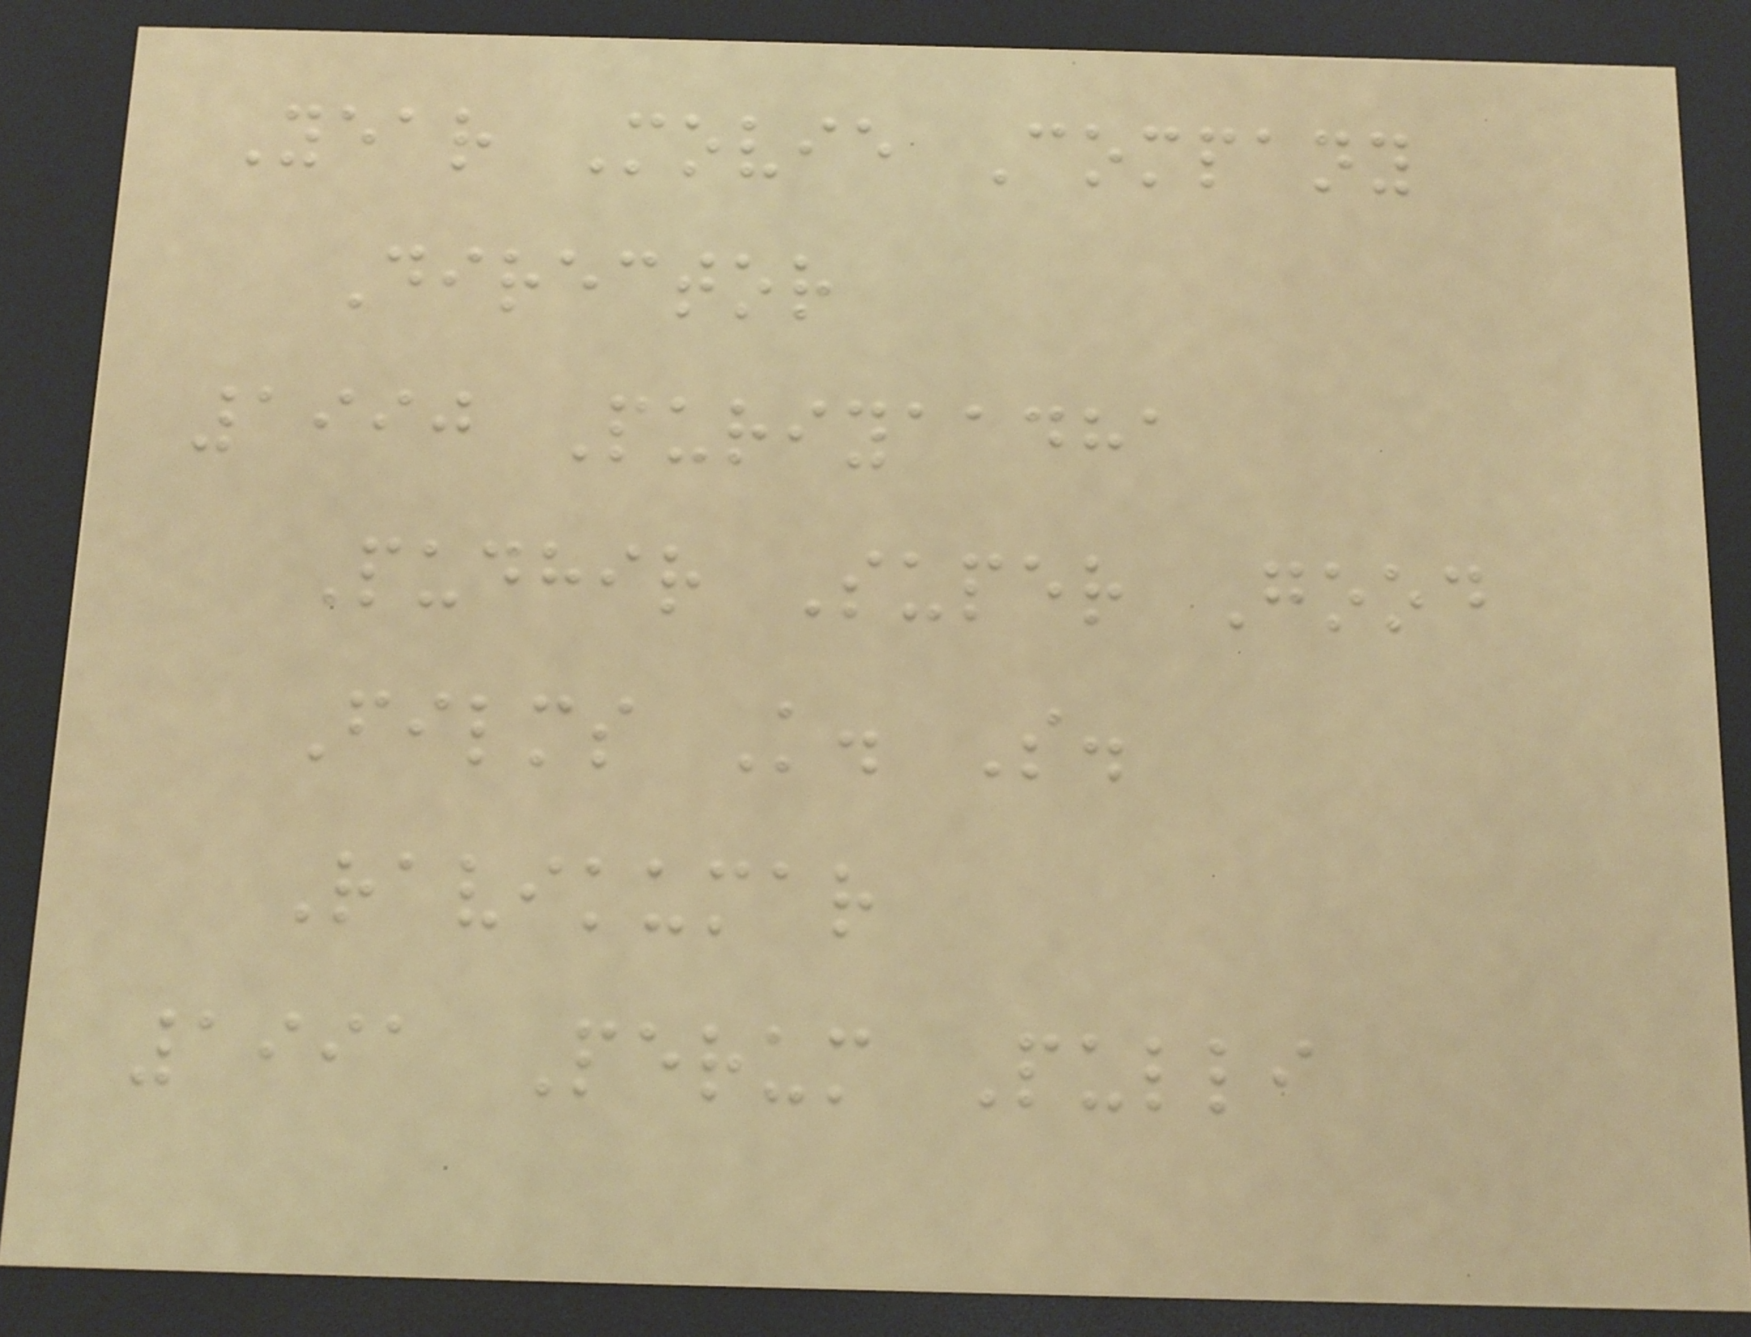Year Movie Company
Director
1990 Puriyaadha
Pudhir Super Good
Films K. S.
Ravikumar
1991 Perum Pulli
